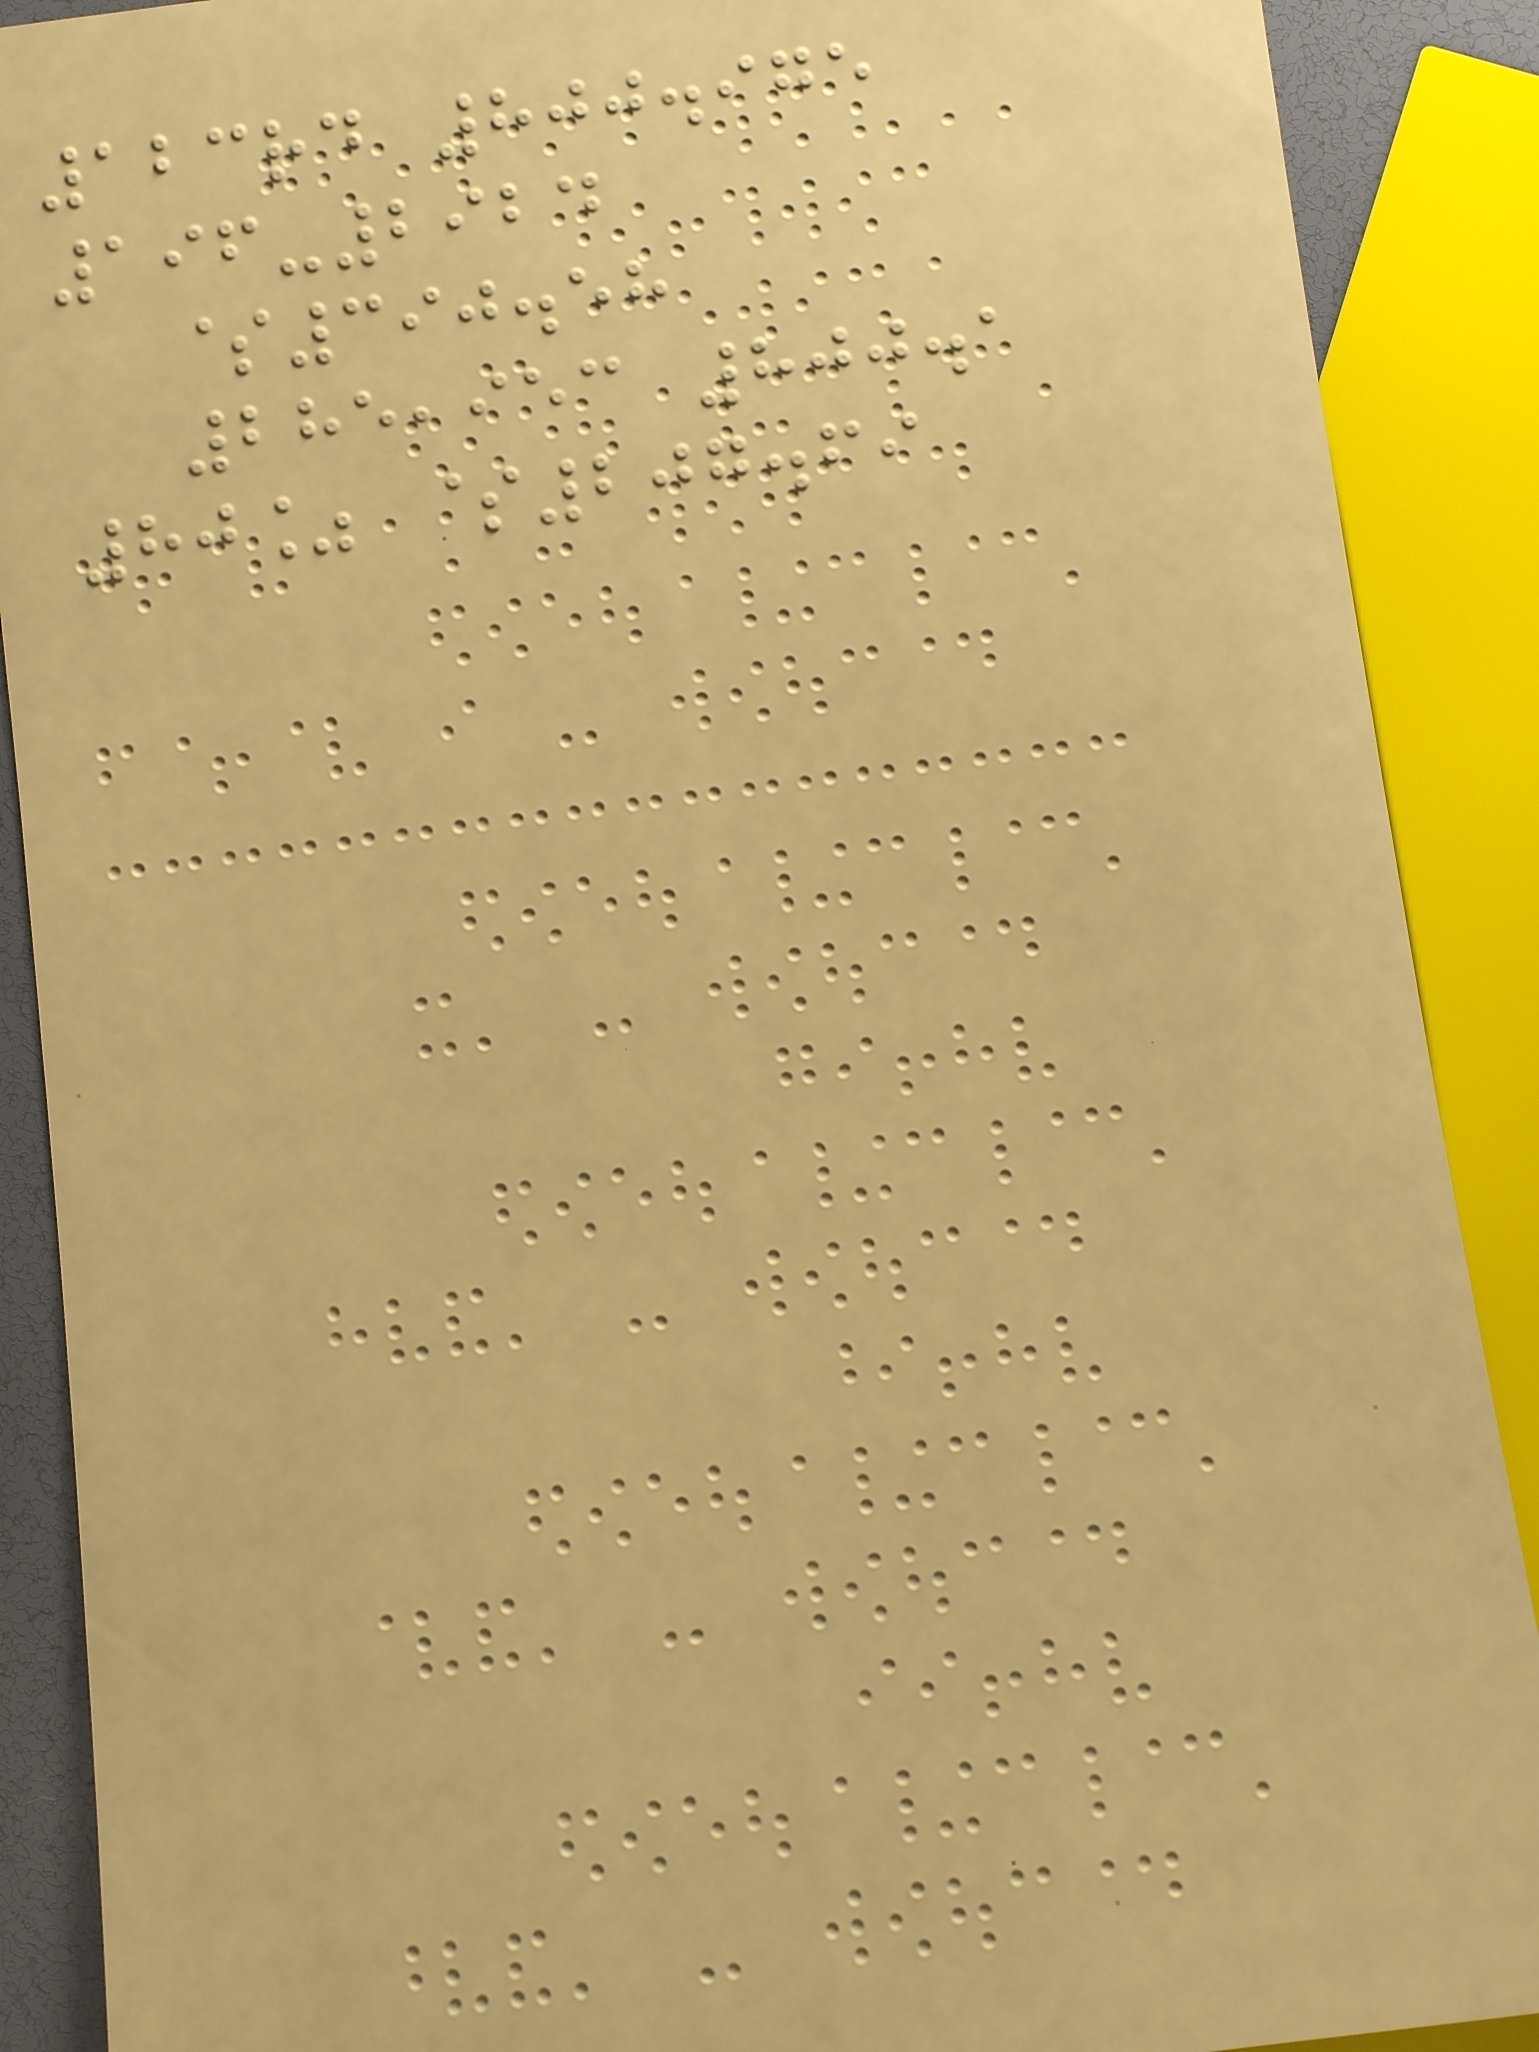123rd 800.975
196-2924
$390.58
285,953 800.1
80% $207.69
